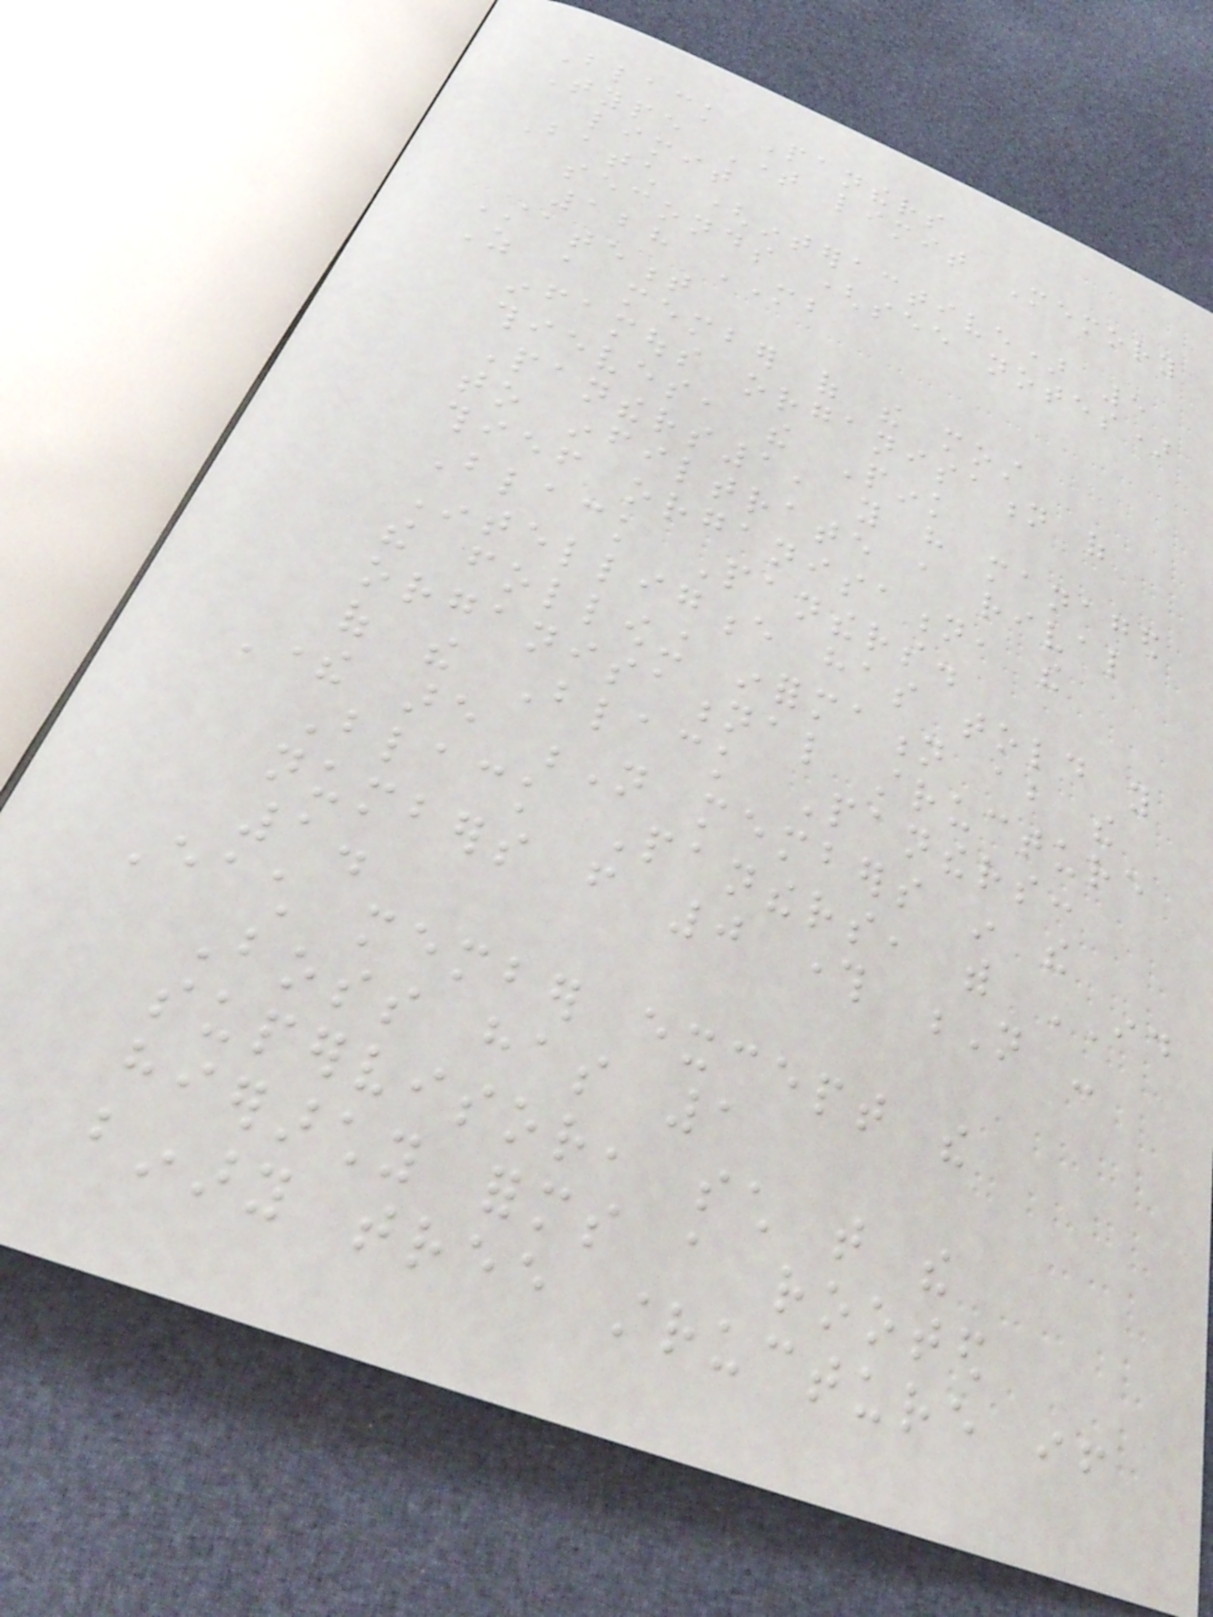Black Panthers
Type Time limit Memory
limit
Batch (interactive) 5
seconds (see notes)
128 MB
Statement
As a member of the most
infamous organisation of
thieves, the Pink
Panthers1, you have managed
to infiltrate a rival
thief organisation, the
Black Panthers.
Intelligence has told you
the following information about the
organisational structure
of the Black Panthers:
There are N members in the
Black Panthers, with ID
numbers from 0 through N -
1.
Each member except the
Boss has 1
supervisor, such that the
hierarchy forms a rooted
binary tree structure if
